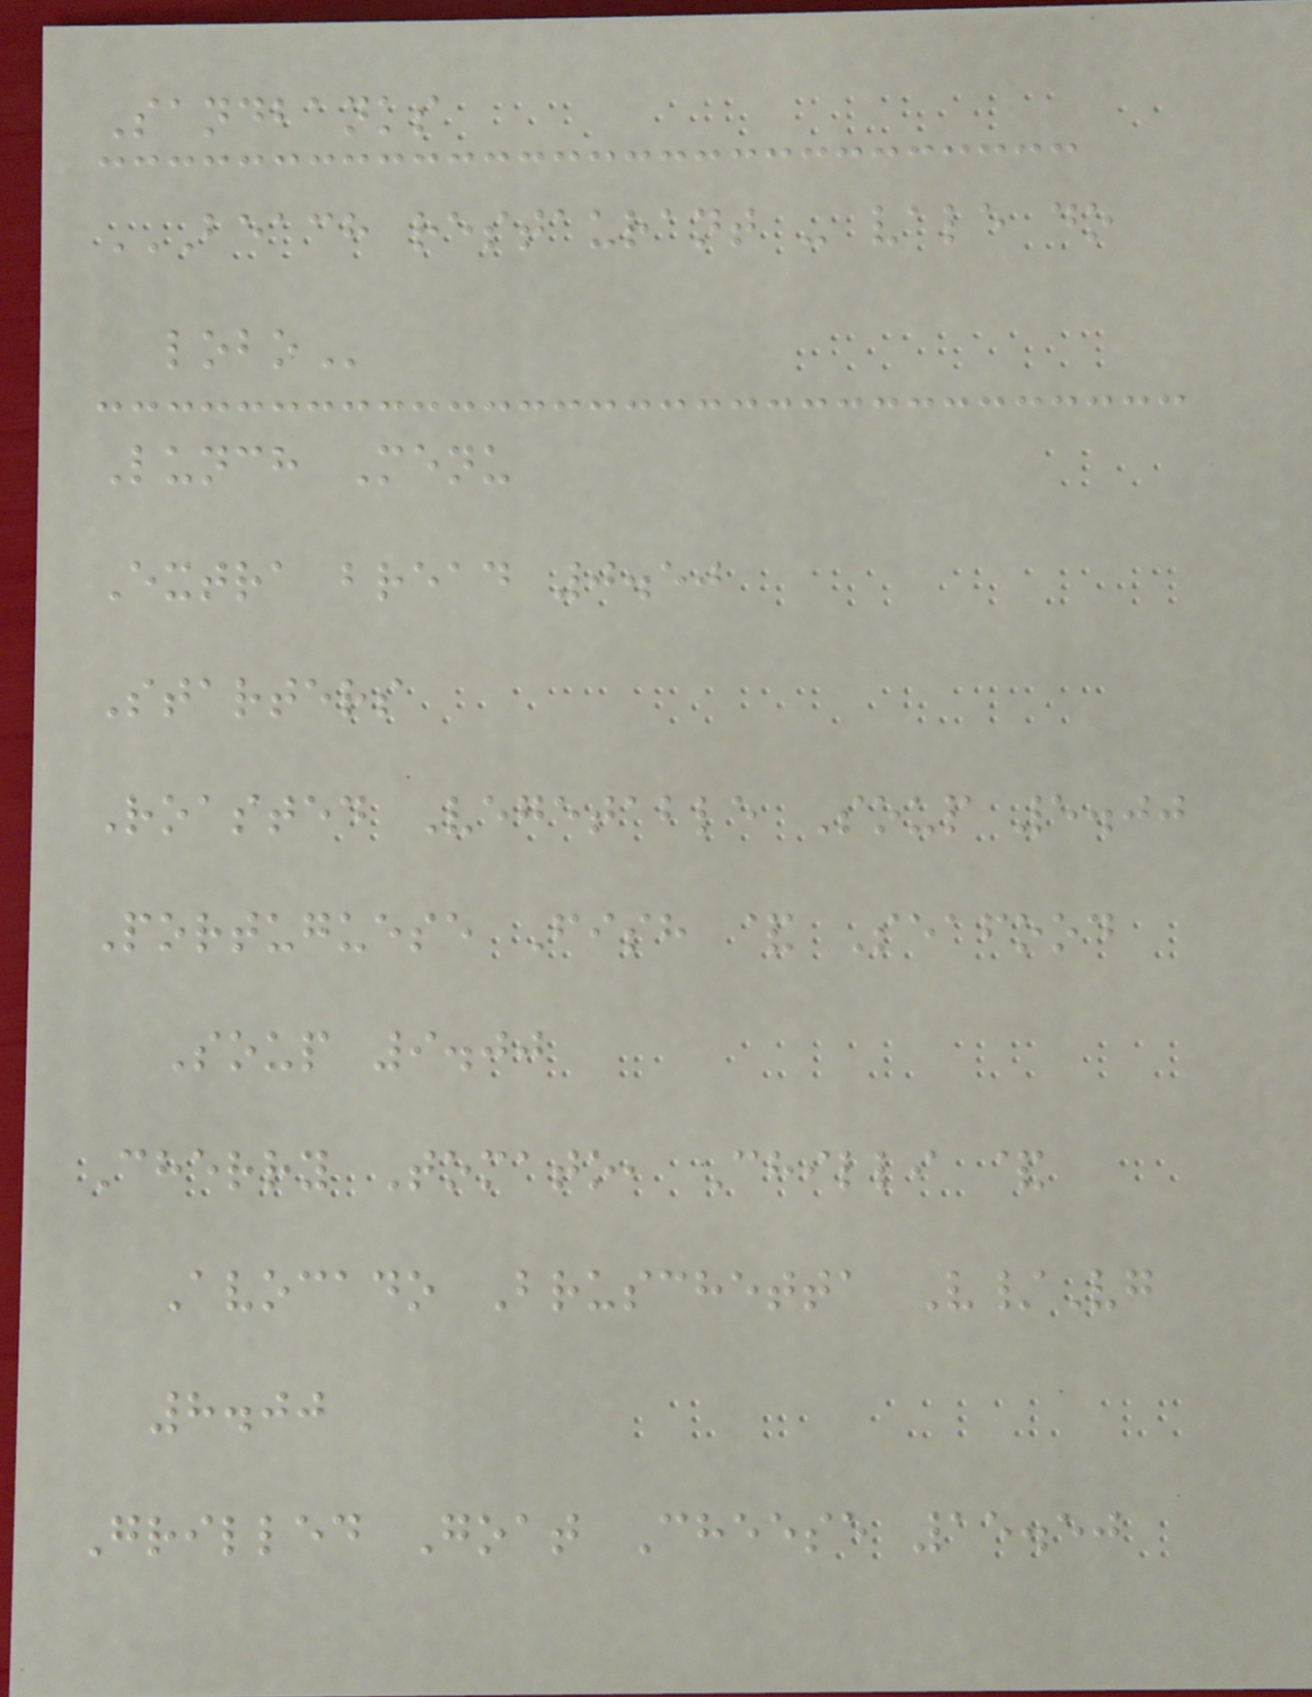Sandbanks
BEACH RESTAURANT - VALE DO
LOBO
Lunch Menu
Extra bread 0.50
Starters
Roasted Vegetable Soup 5.00
Portuguese Fish & Seafood
Soup 9.00
Cherry Tomato, Chilli &
Avocado Bruschetta V/Vg
8.00
Grilled Goat Cheese 15.50
